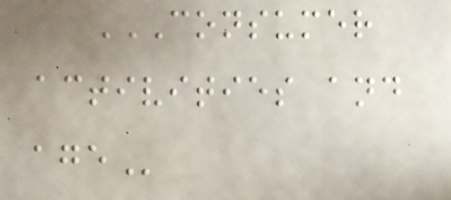CONSUMER
ACTIVITIES AND
AGE
